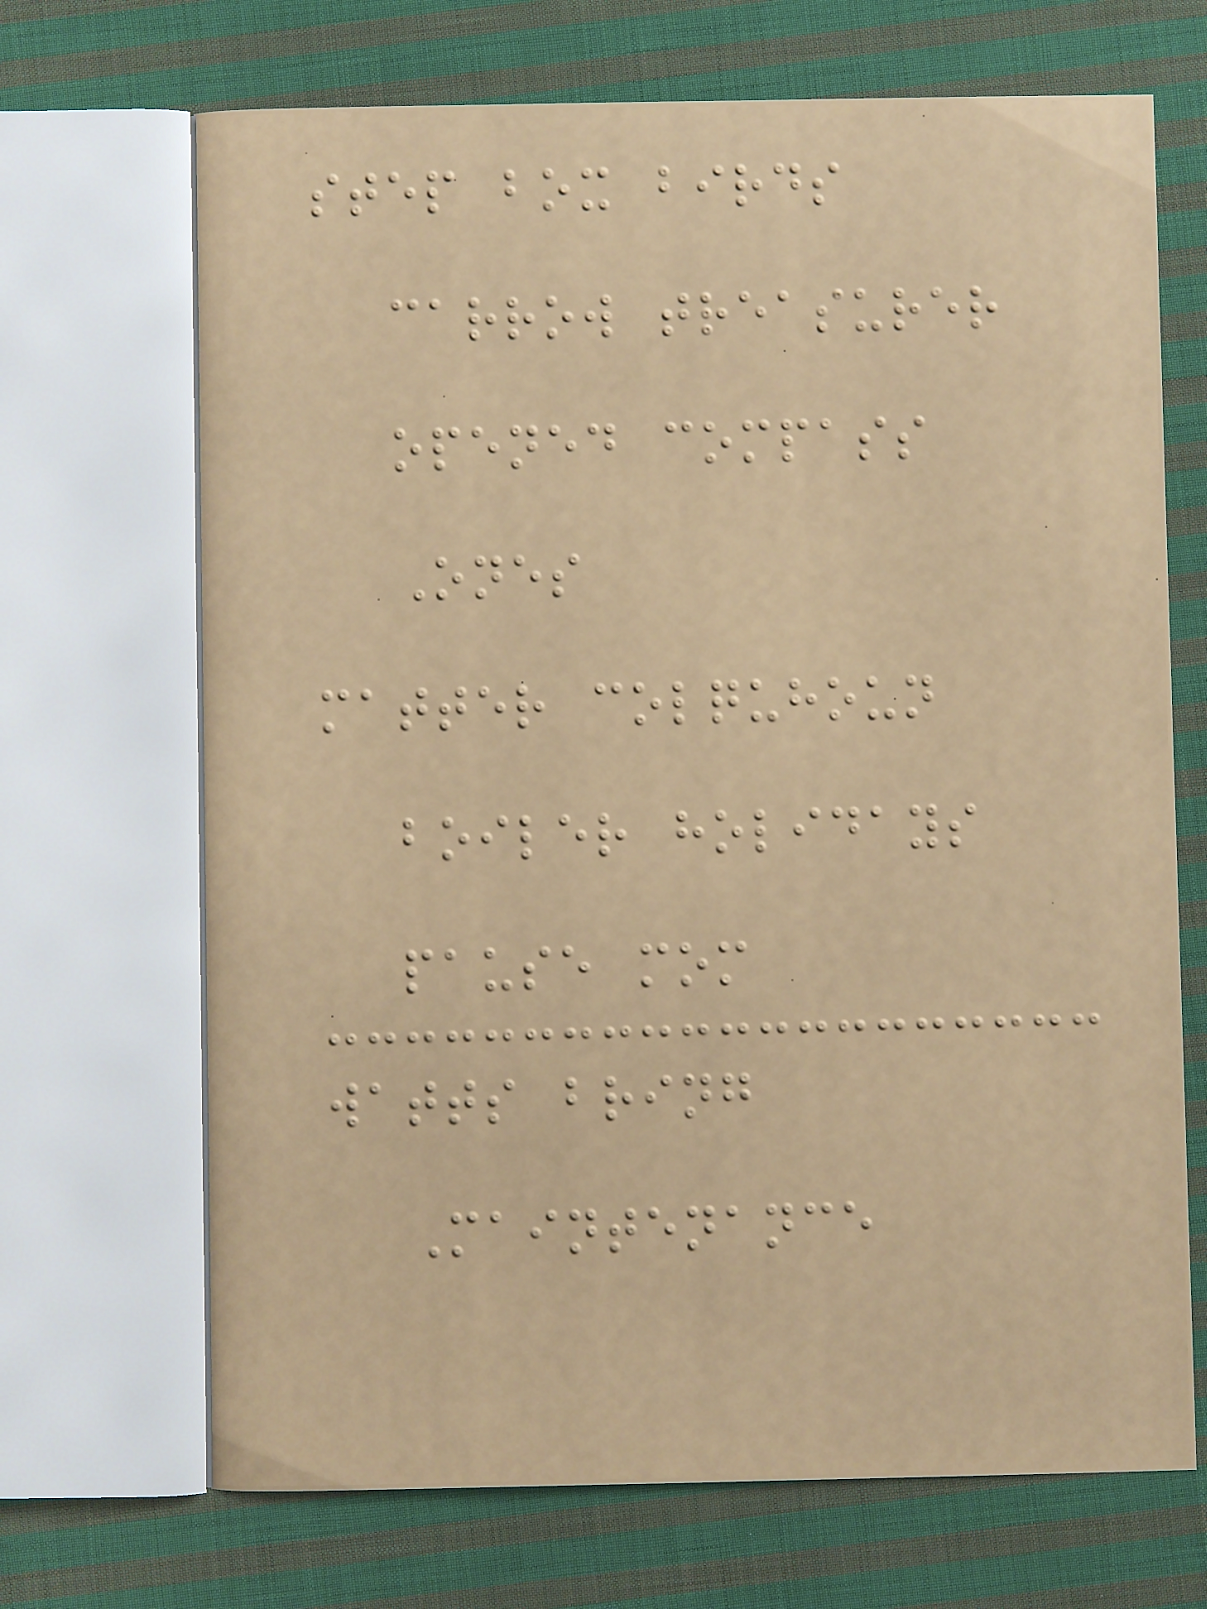step box birds
carrow treasurer
opened compass
Ones
matter colquhoun
boiler holidays
pause mom
watts bring
Maintenance
